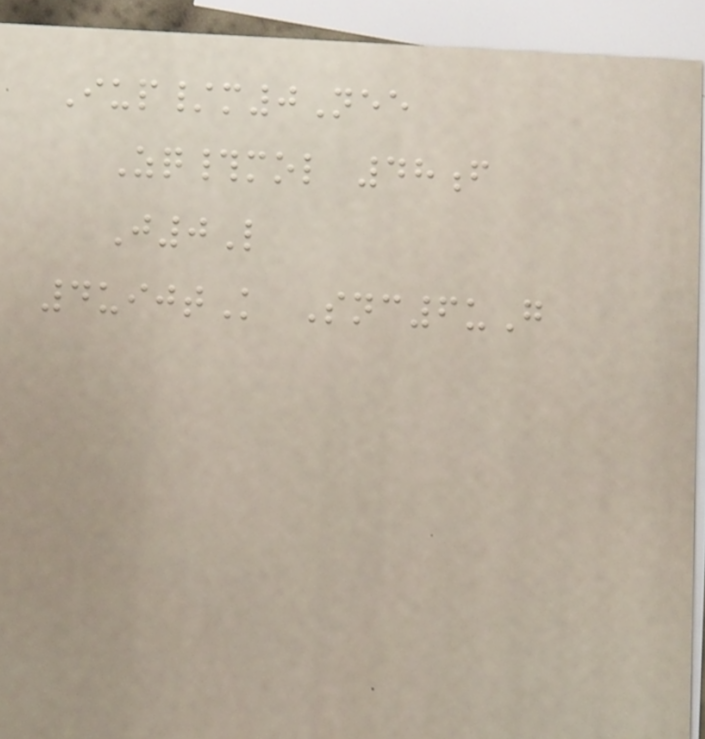Iup/m0Nee
Zq#mol 48f
J0L
4uijtK Snc6uG
